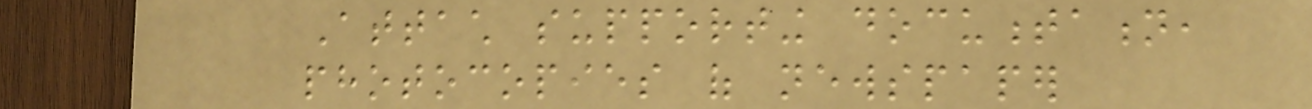Attach supporting documentation,
photocopies of newspaper
